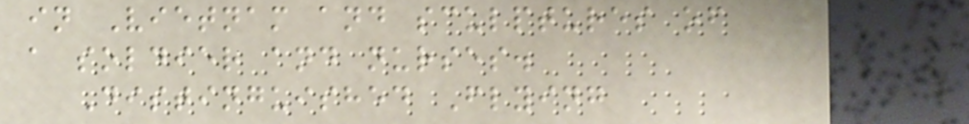in Vietnam and sculptures of
a soldier and nurses.
Distinguished Flying
